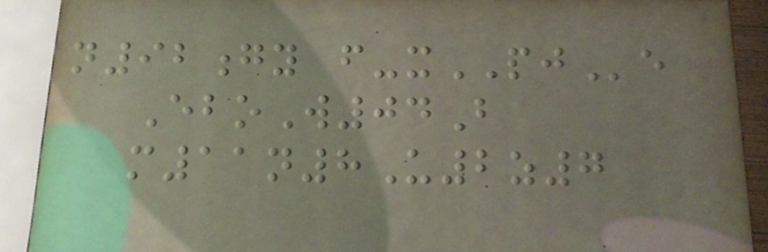n92gy f-xPJe
EboW04B
m11n8U2z7
